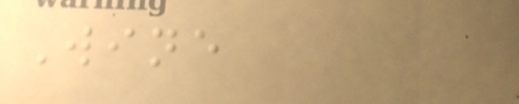Wine
